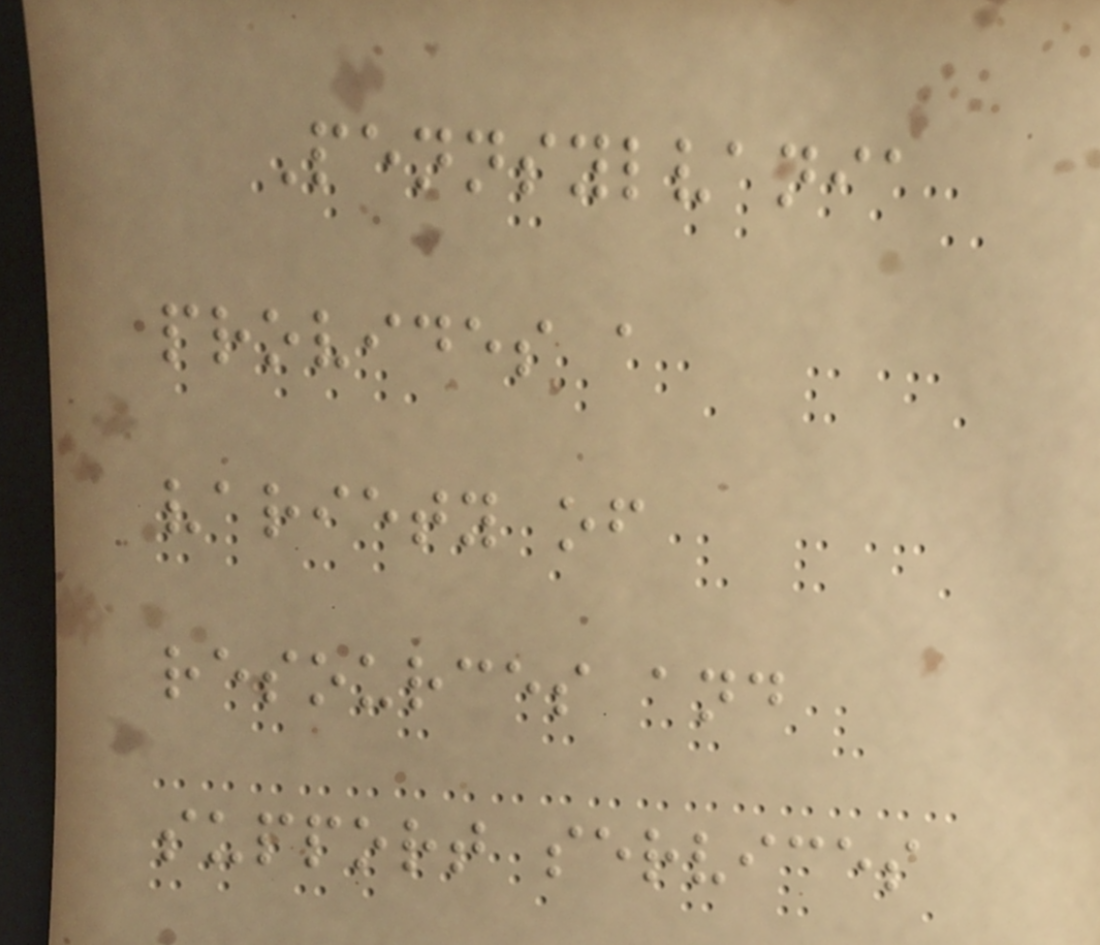Pennsylvania
provides a
variety of
resources and
support services
